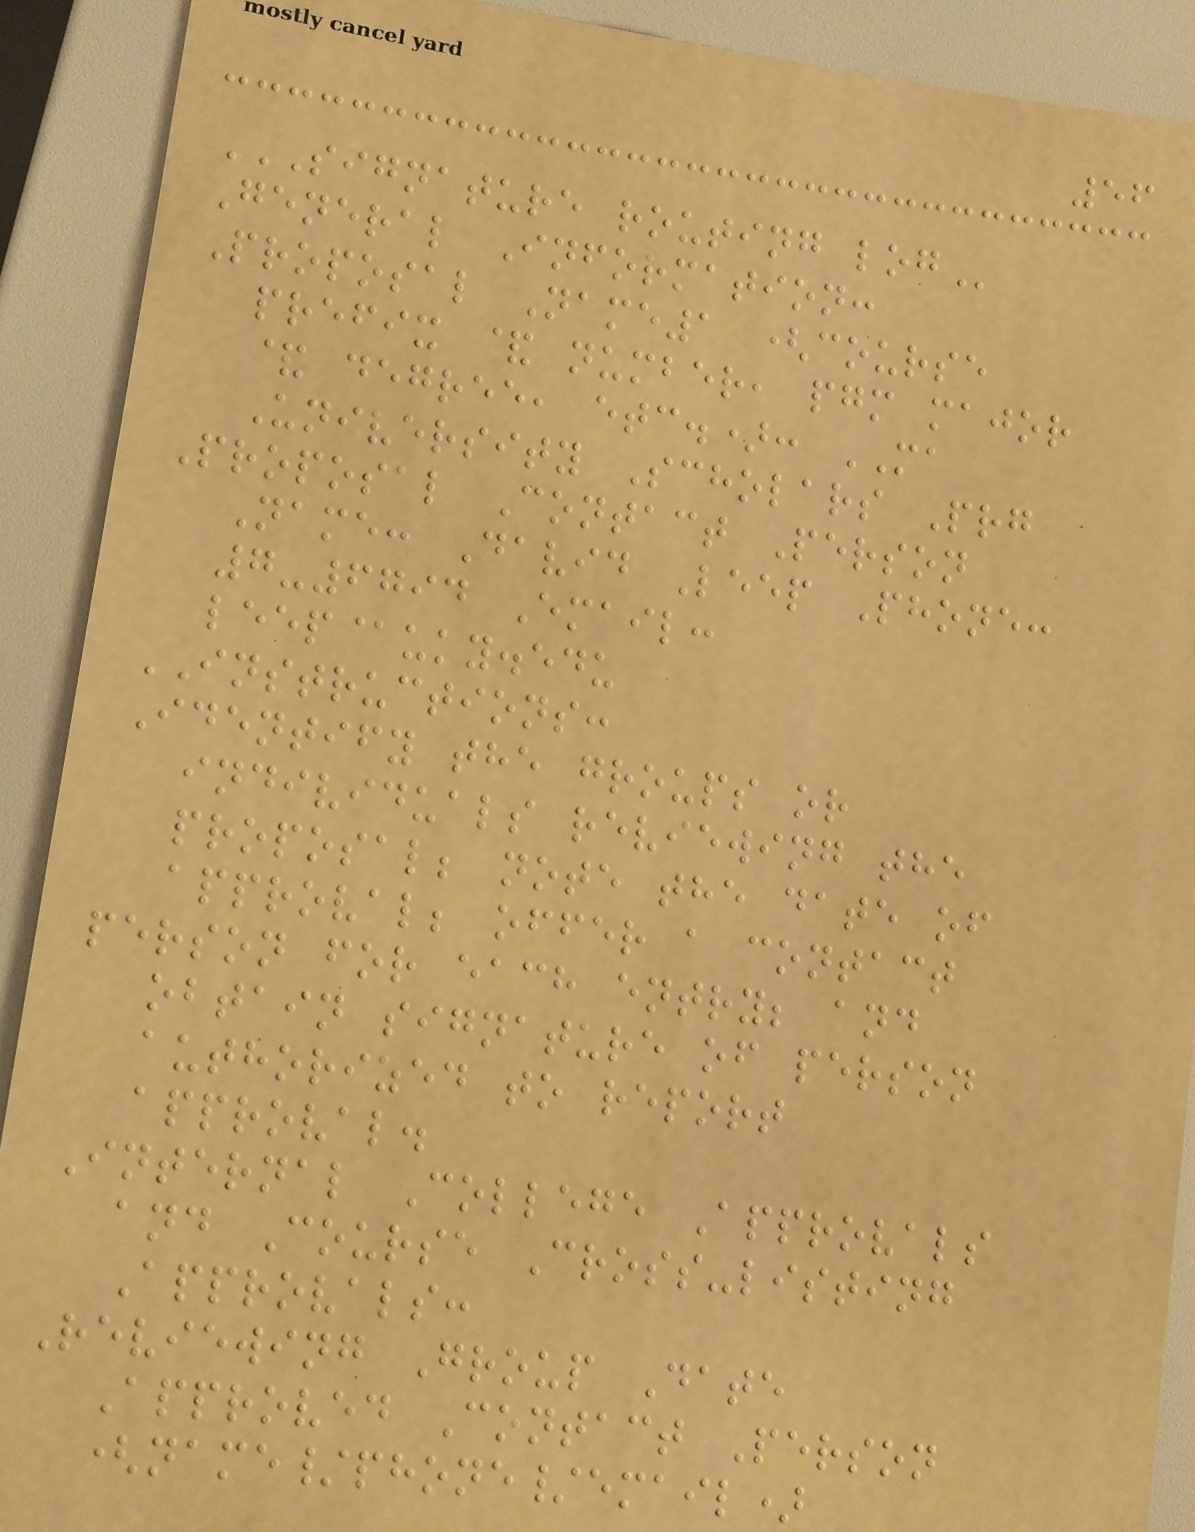56
SIGNATURE ROUTING LOG
General Information:
Proposal Name1 (course
prefix & number, pgm major
& degree, etc.): MA
University Scholars Prg
Proposal Contact Person
Name: David Leep Phone:
7-6794 Email:
leep@uky.edu
INSTRUCTIONS:
Identify the groups or
individuals reviewing the
proposal; note the date of
approval; offer a contact
person for each entry; and
obtain signature of person
authorized to report
approval.
Internal College Approvals
and Course Cross-listing
Approvals:
Reviewing Group Date
Approved Contact Person
(name/phone/email)
